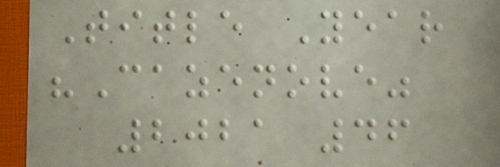Title Year
"Cazenove"
2021 46
